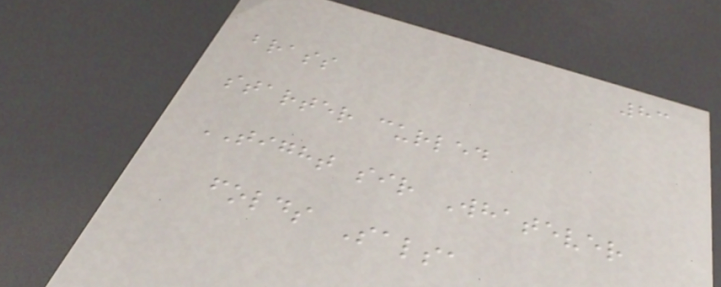83
brass
starter curled
TIGHT sir Whatever
folds Salsa
